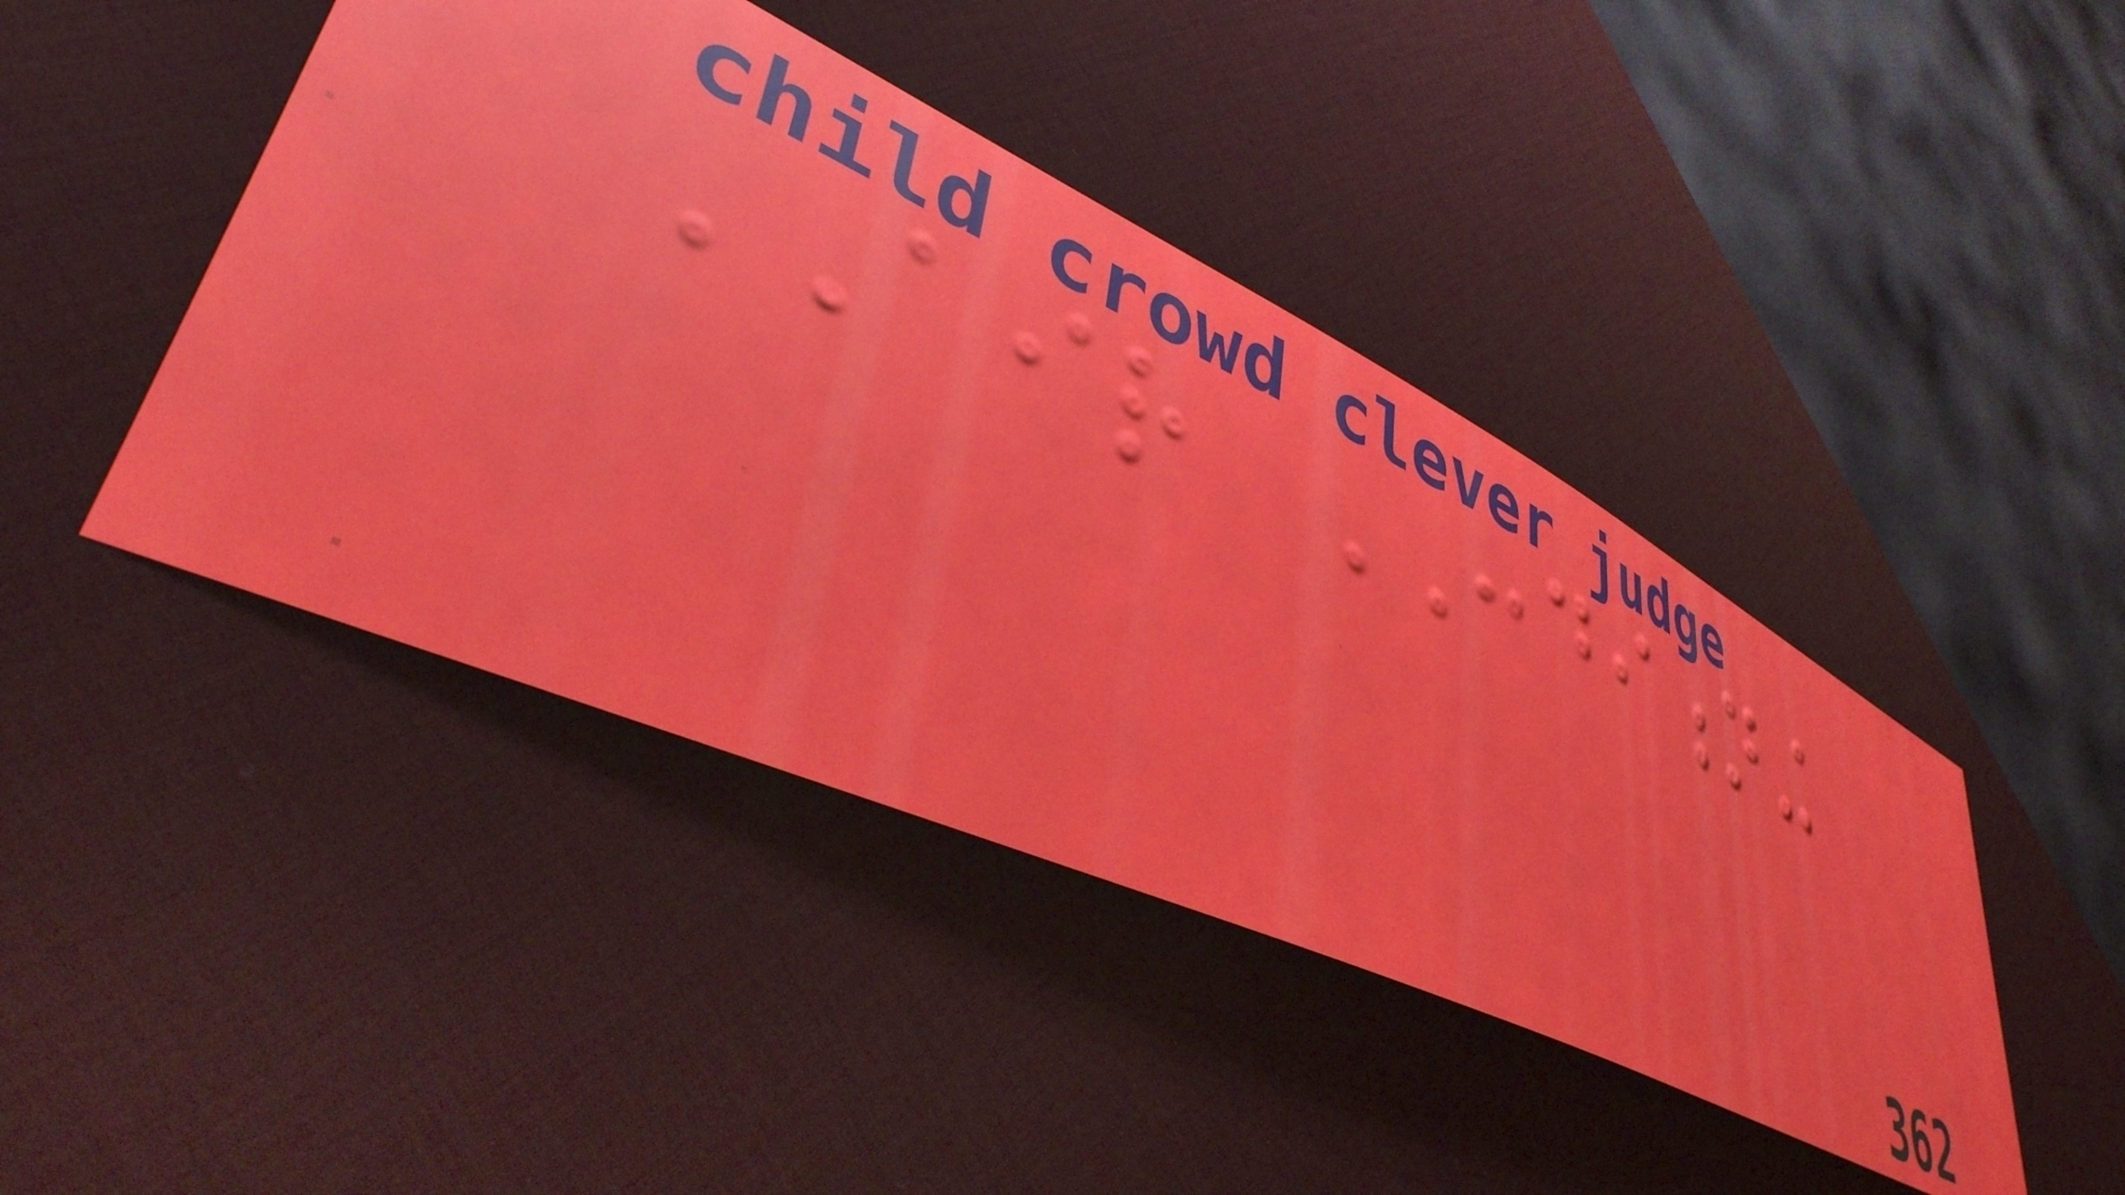AIR CONDITIONING
